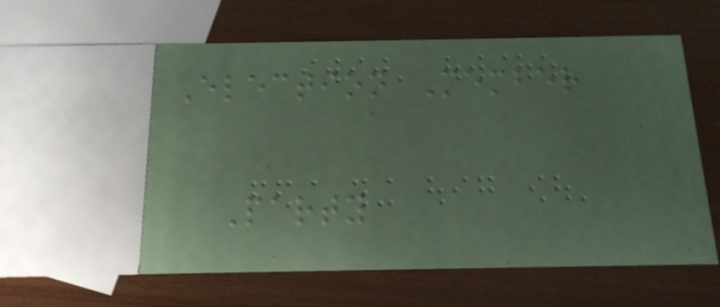Election Member
Party
